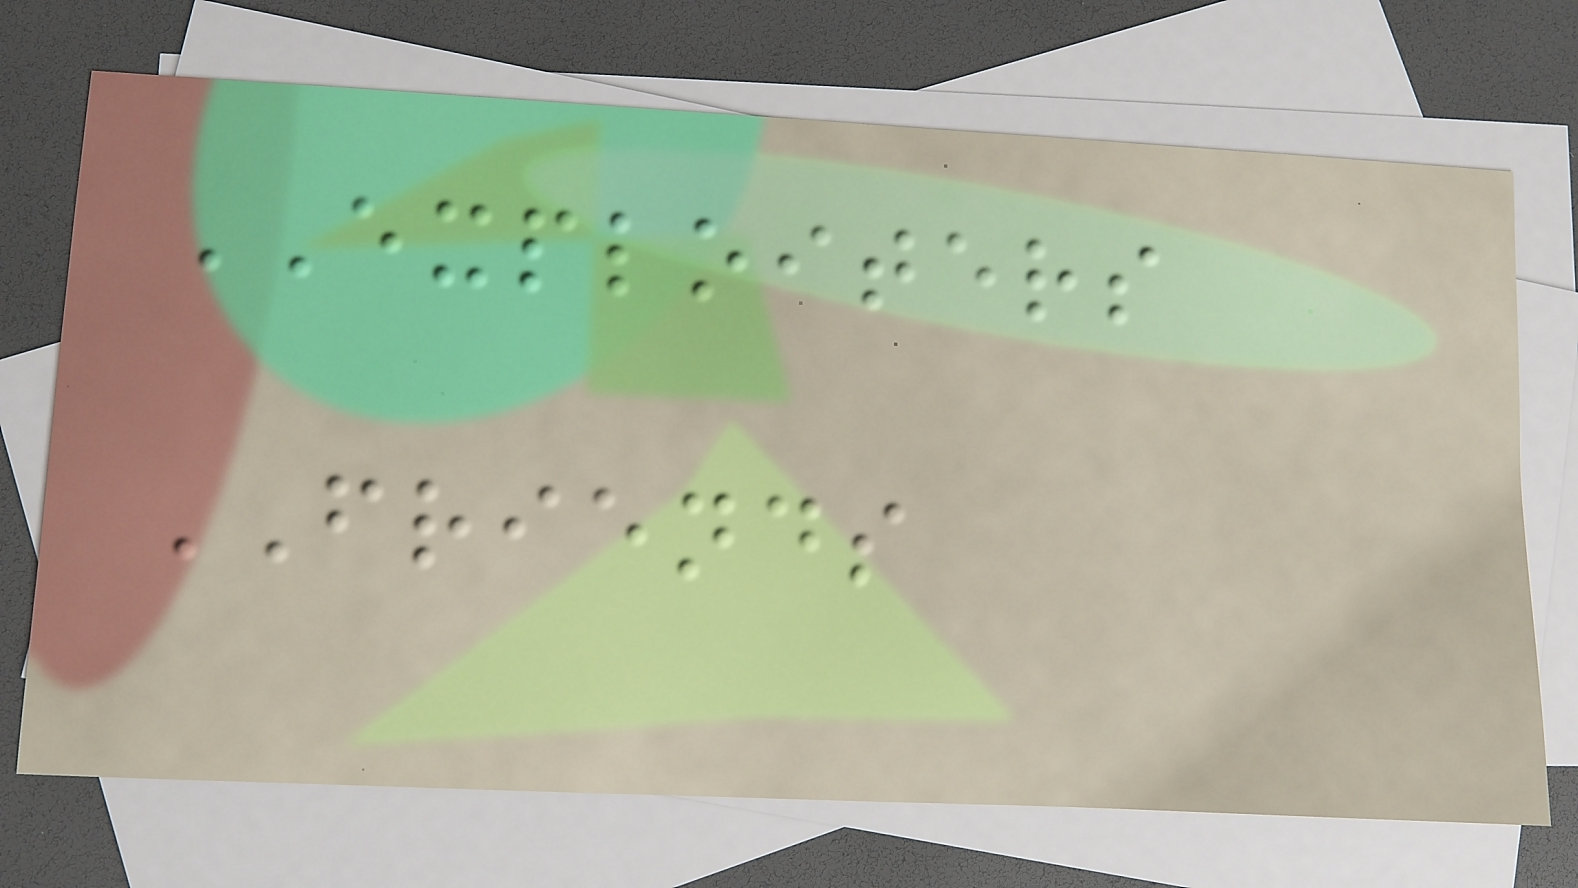EXPLOITERS
FRIENDS
